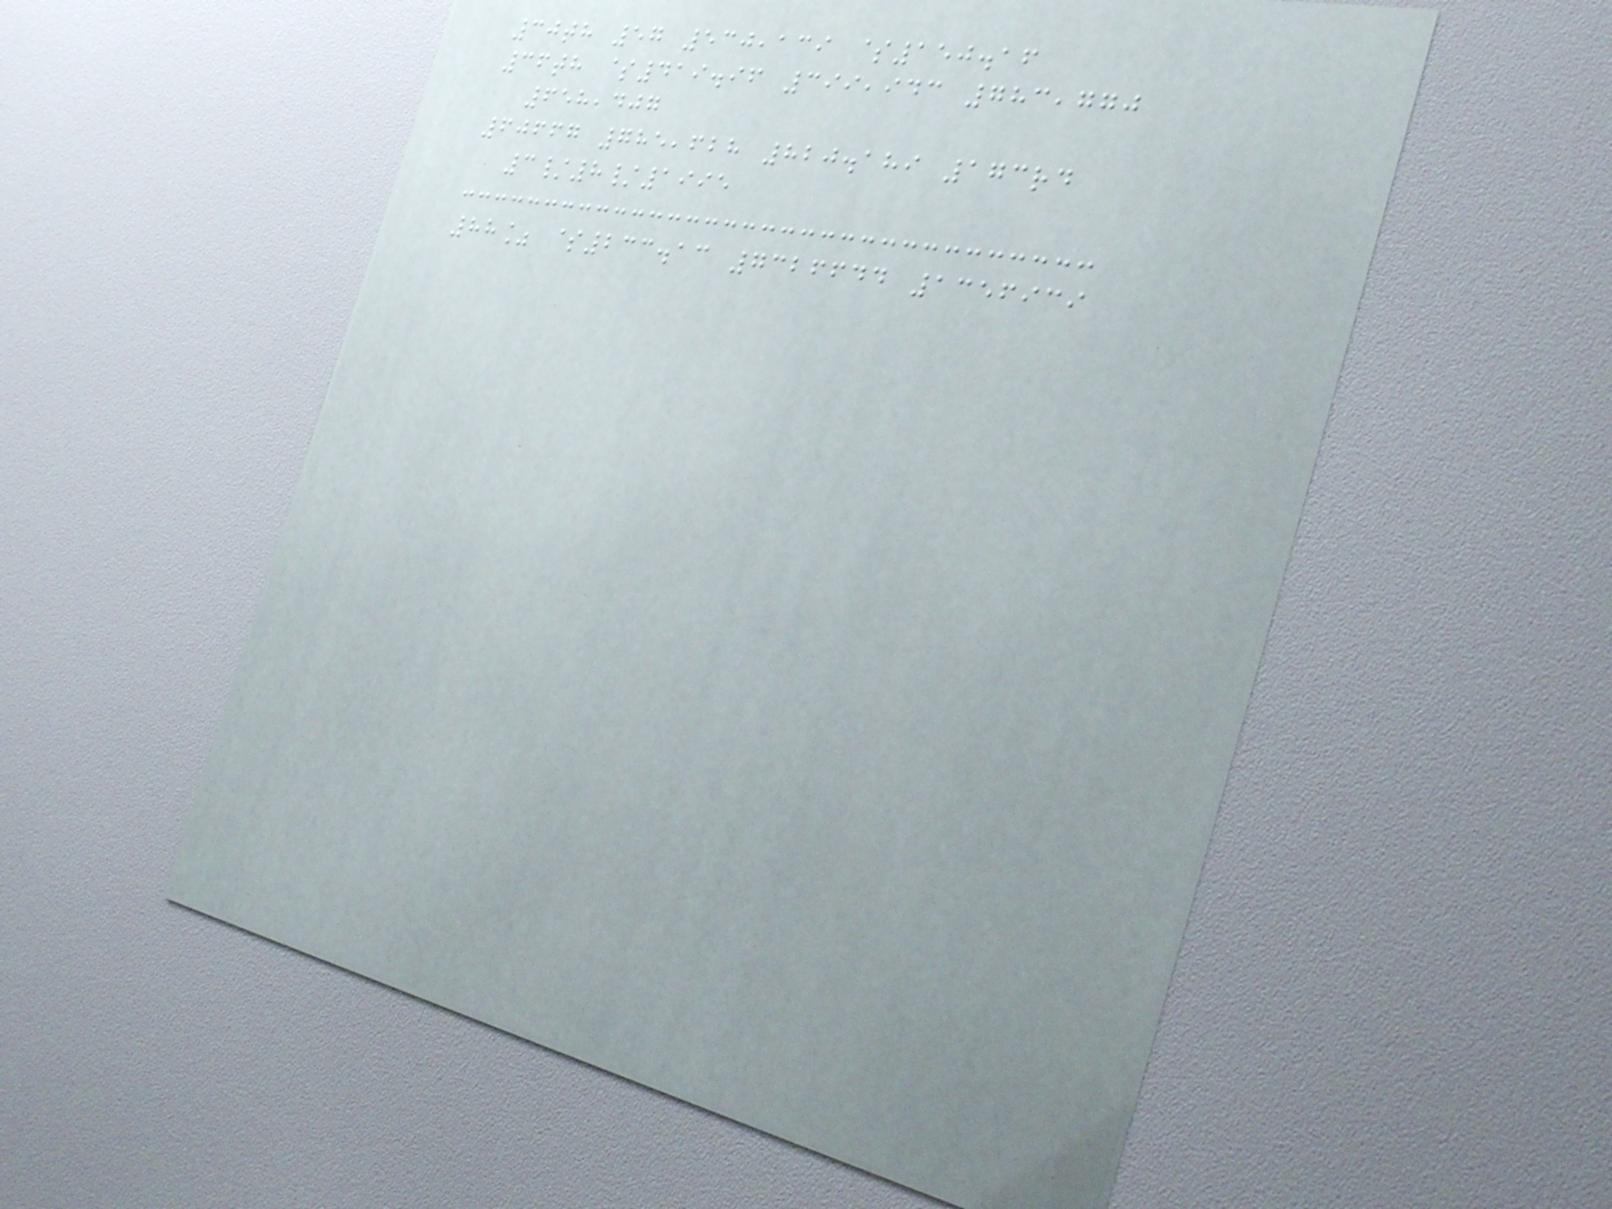30th 57 530,139 $150.16
36th $419.96 399,943 783,770
658,407
60667 785,628 820.189 173rd
3/8/1995
88% $233.13 7326644 1356939
